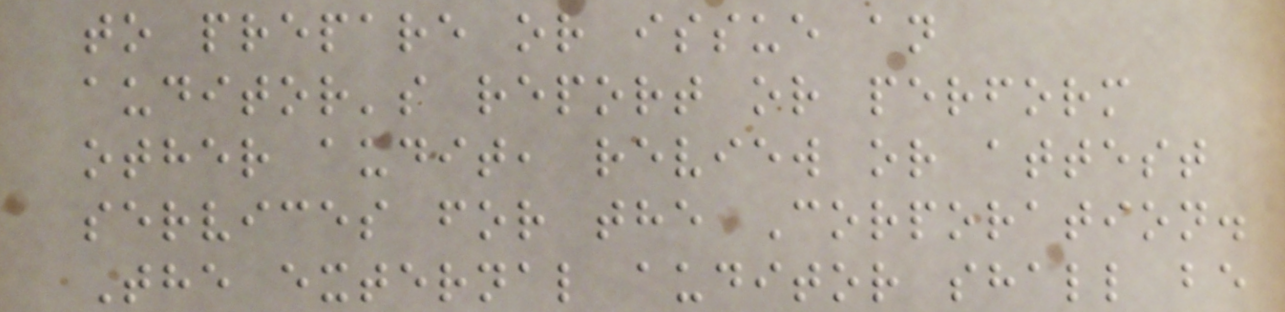to prepare or issue an
auditor's report or perform
other audit, review or attest
services for the Corporation.
The external auditor shall be
